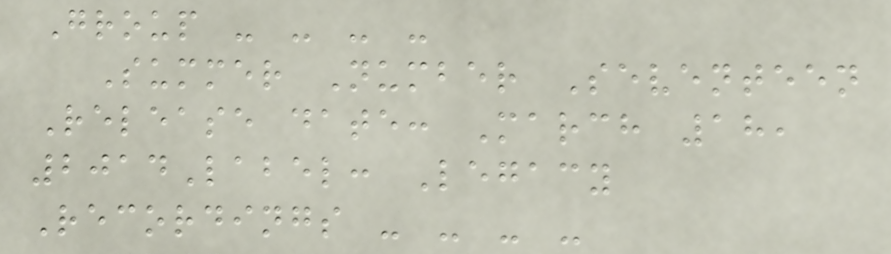Group - - - -
Summer Number Seventeen
Release date: March 18,
2014Label: Legacy
Recordings - - - -
